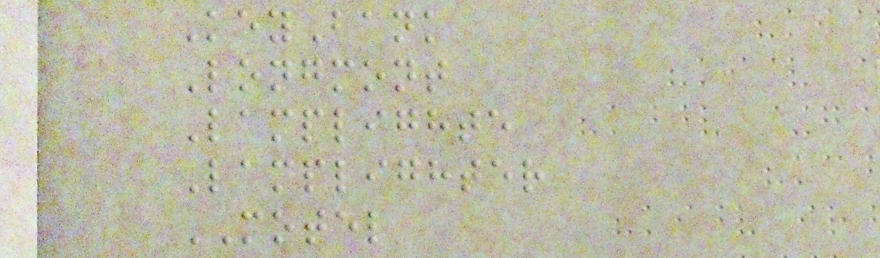KeyBank
Longmont
Lamplighte
Lamplighter
MOTEL
